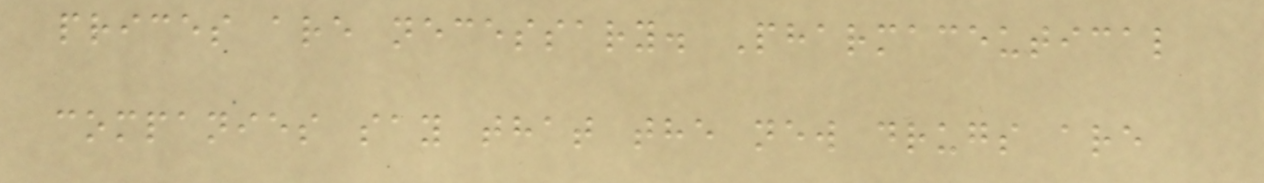prices are necessary. Pharmaceutical
companies say that the new drugs are
